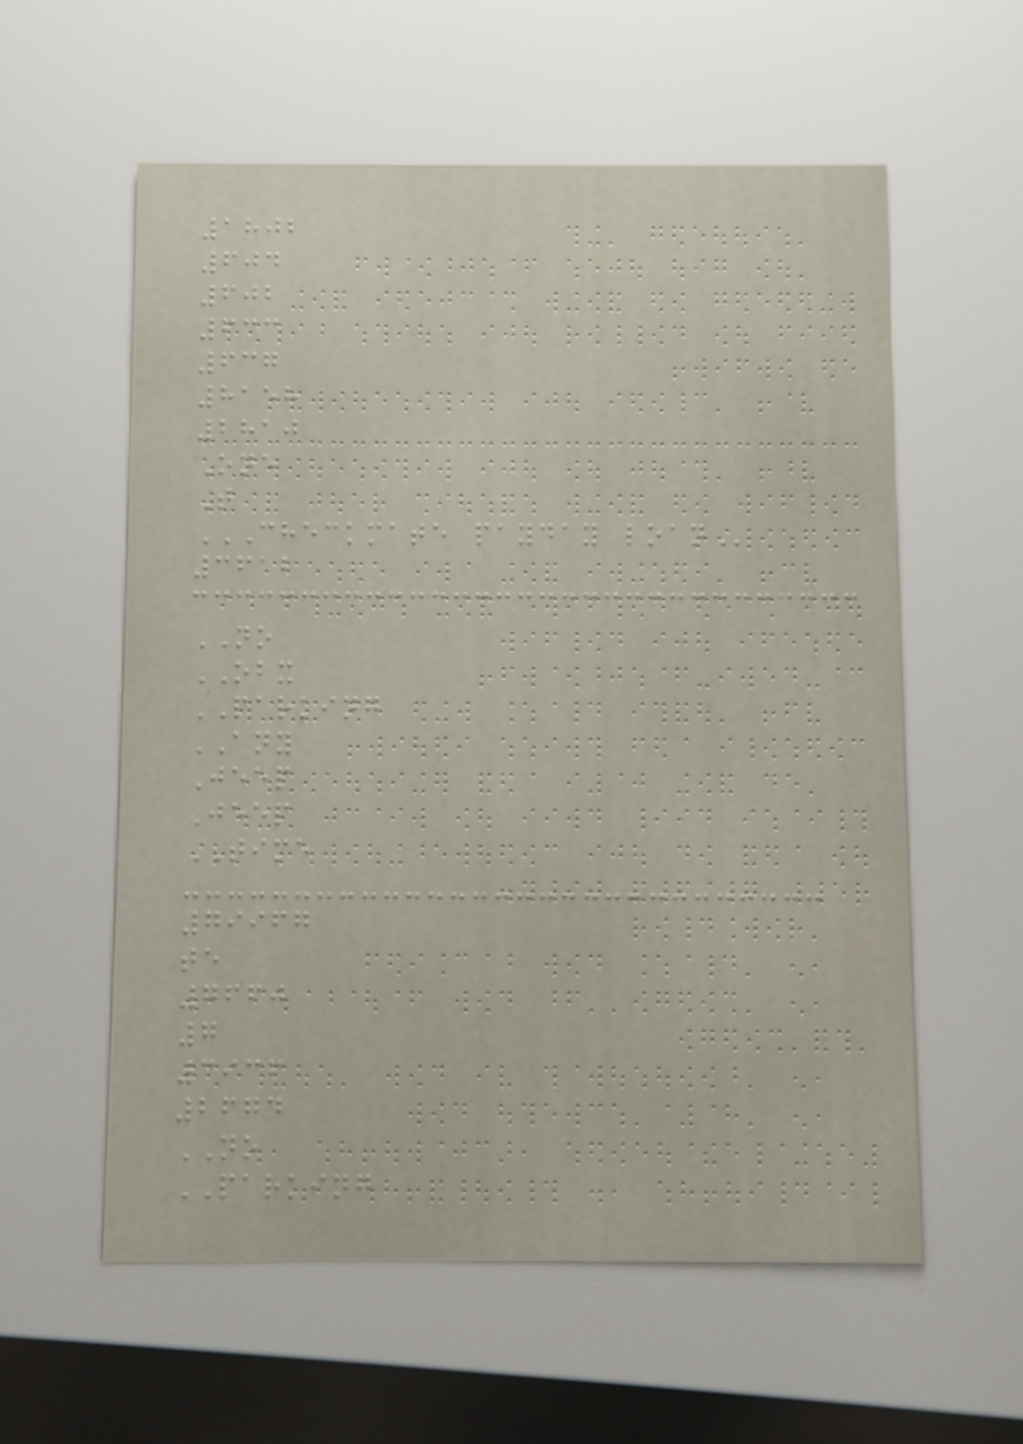1802
604
602
633
637
8158
2810
One
T
CHECKMATE PAYDAY LOAN
3612
NO
OBX
PARKING
ANY
Jeep
Jeep
TIME
79967
te
7660
7
3936
2674
NO
PARKING
